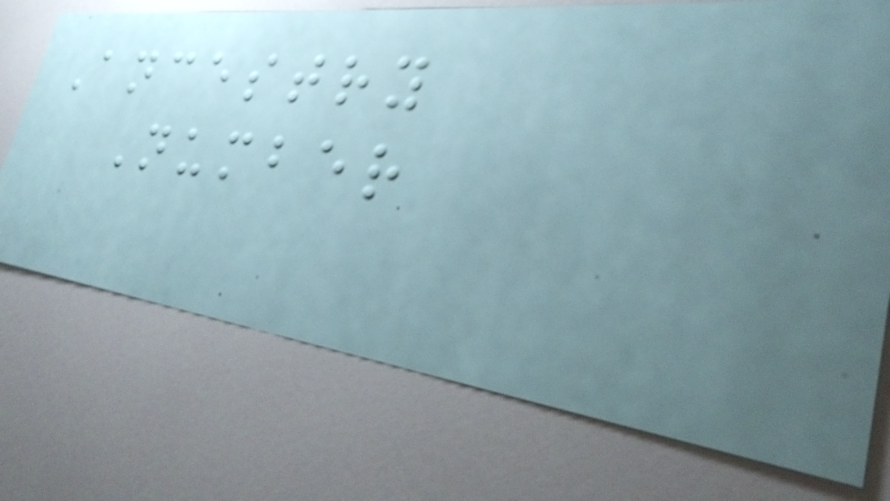Ancestry
Number
